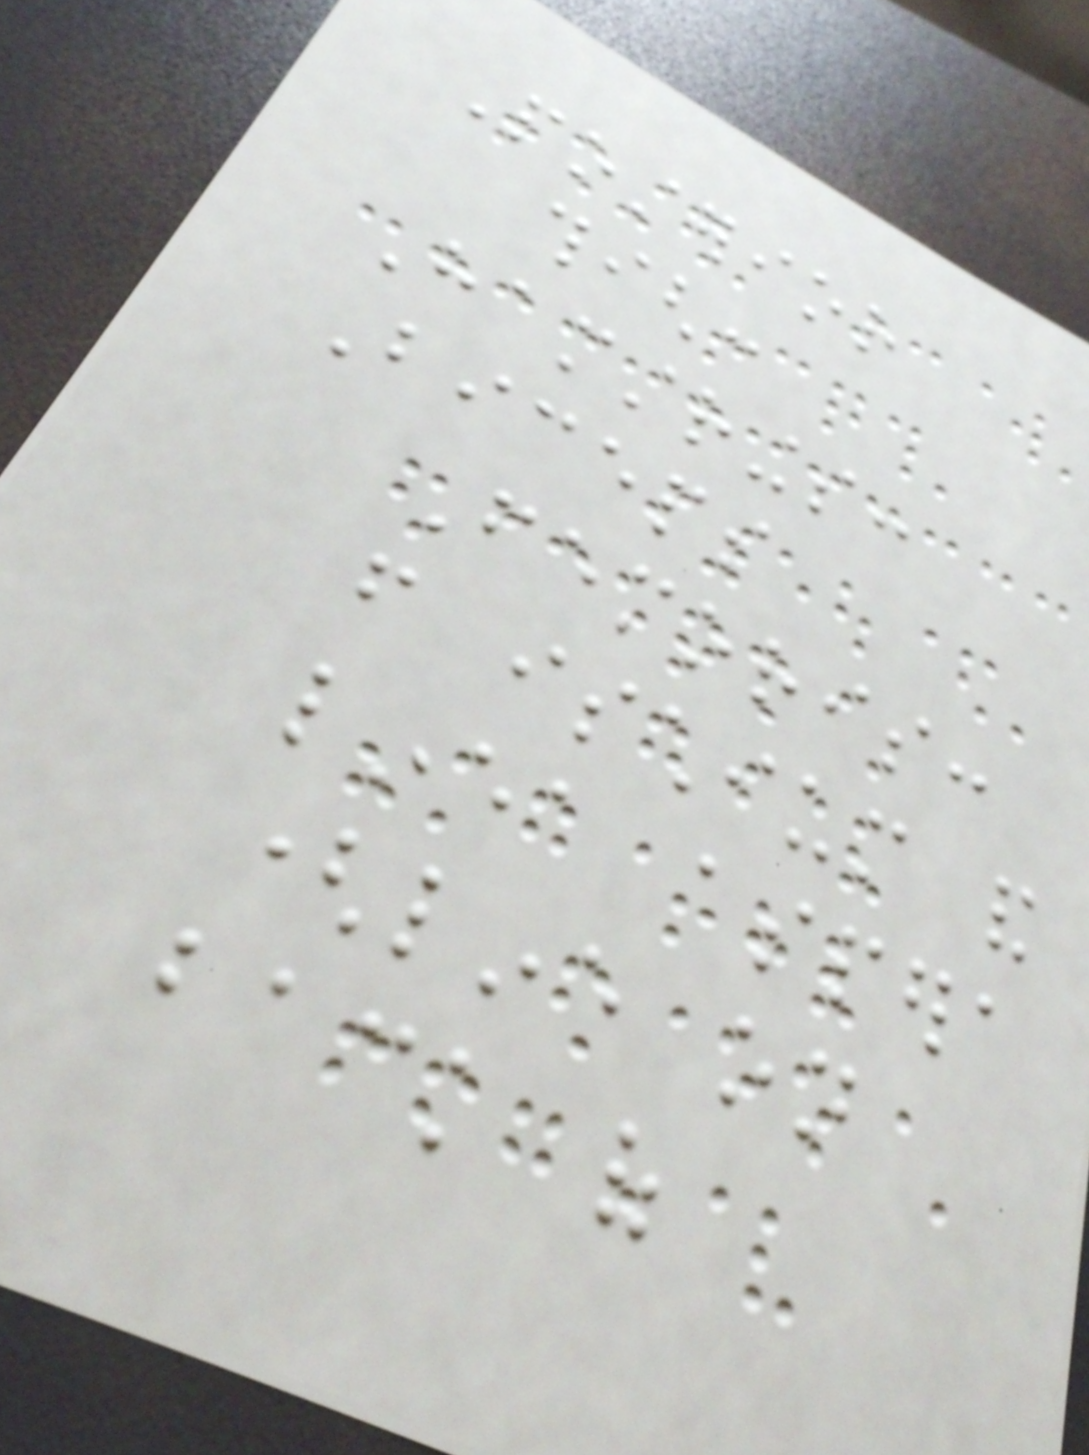Posterior
thigh:
Hamstrings:
Biceps
Femoris:
from ischium and
linea aspera
(line on
back of
